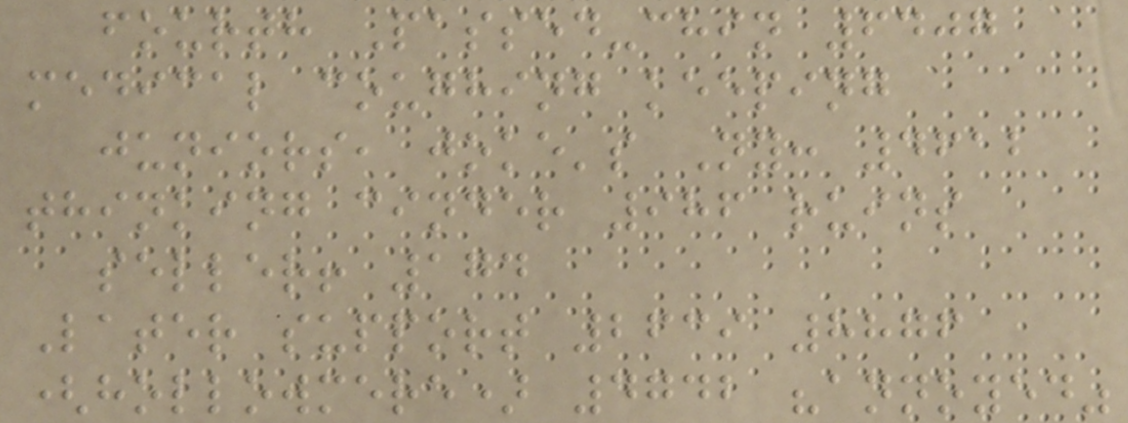fourth Passed-chin 6407
medical coughing keeping
juniors, joke's Ny: 4612
thinking cinder 986 ruins
seller! 174
Later support 2639 8876
(hollowmere) 4742 "annoyed"
